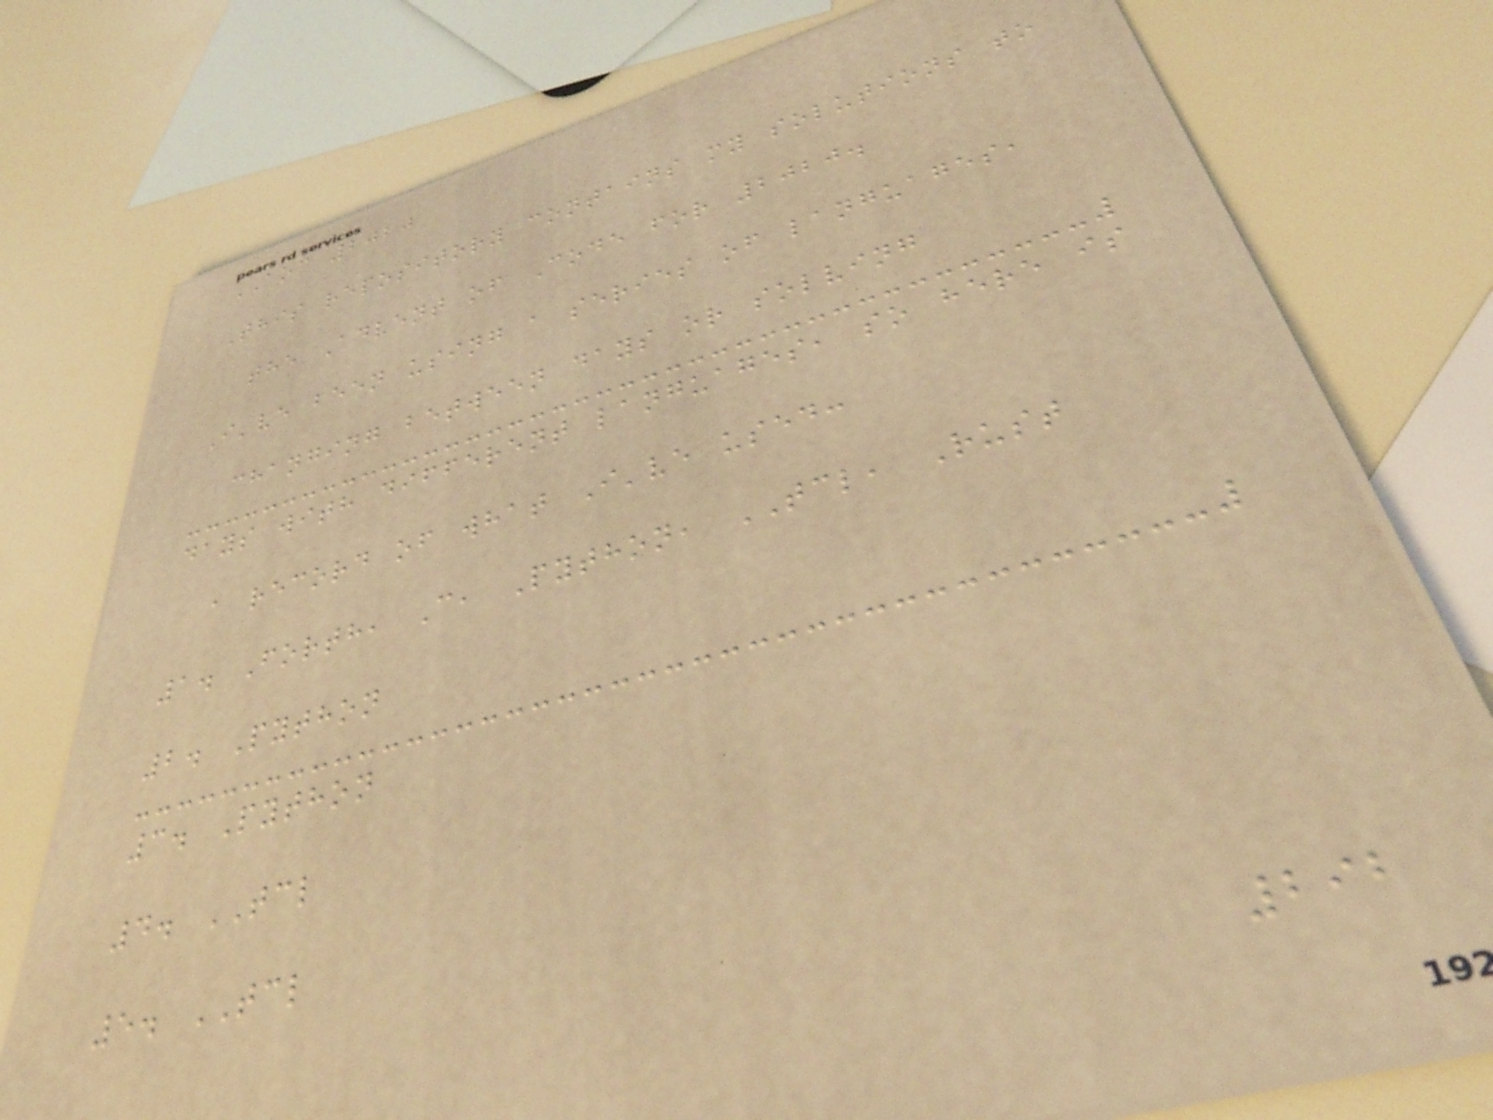AOC 2020
This repository contains my solutions to
the Advent of Code for 2020.
I've been using a series of languages,
changing between days or solving
days with different languages, so here is
a record of what I've used:
1. Forth, C, Python, TCL, Rust
2. Python
3. Python
4. TCL
5. TCL
292
